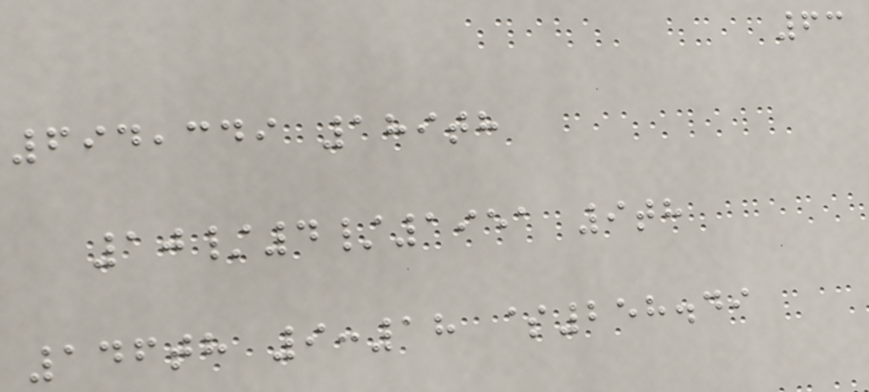63
694,349 189th
10/4/1951 9th
146th 9:18 $258.49
